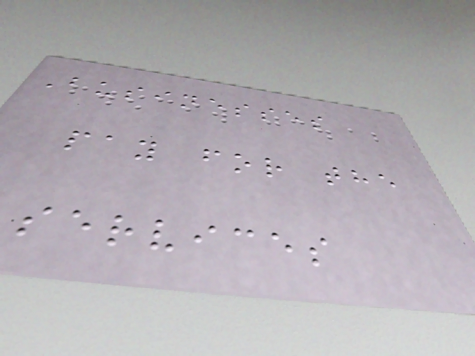Businesses
pay for the
services
